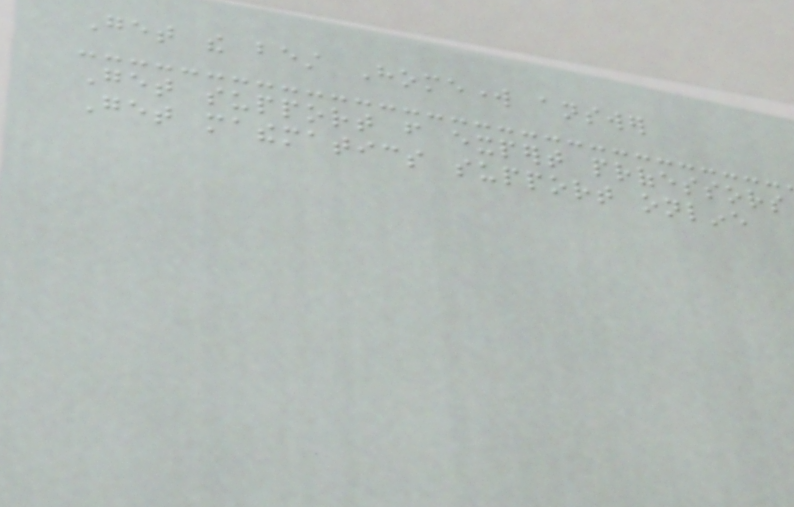Get the best Homework answer
Get support from expert professors
Get mathematics support online
